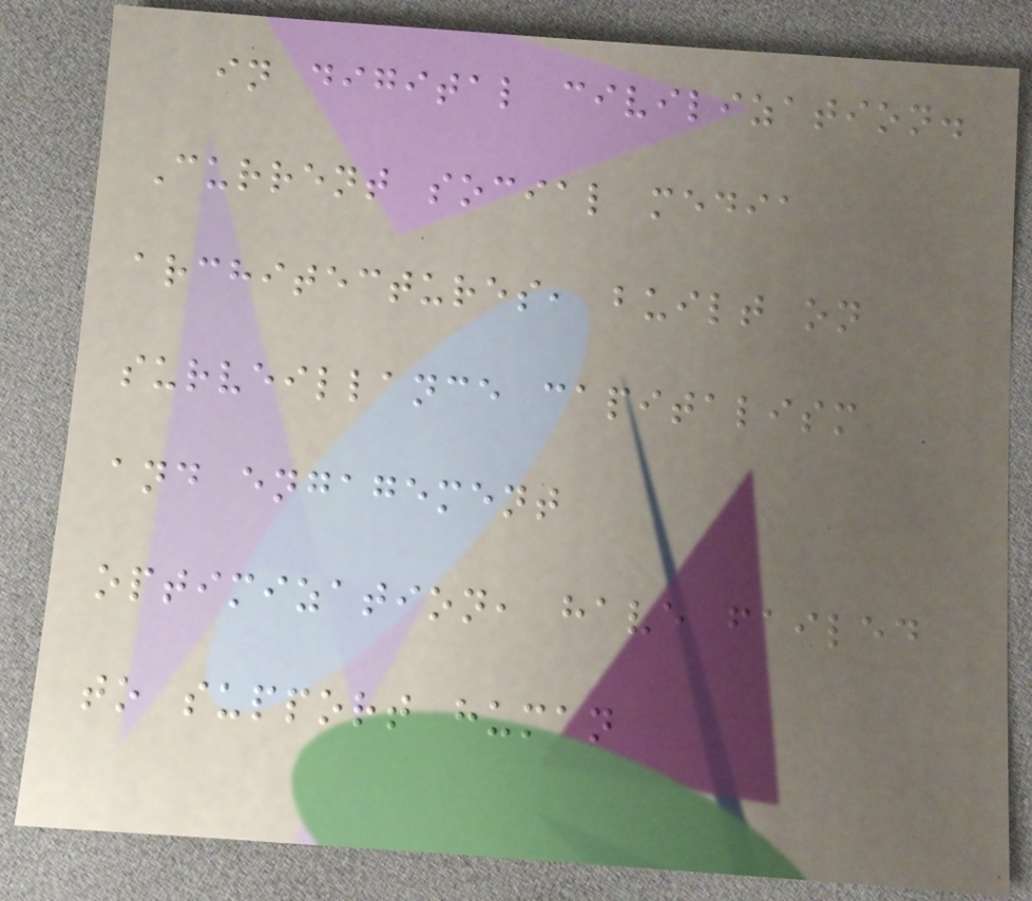in digital civilization.
Current social media
architectures, built on
surveillance capitalism
and engagement
optimization, have failed
to support human
